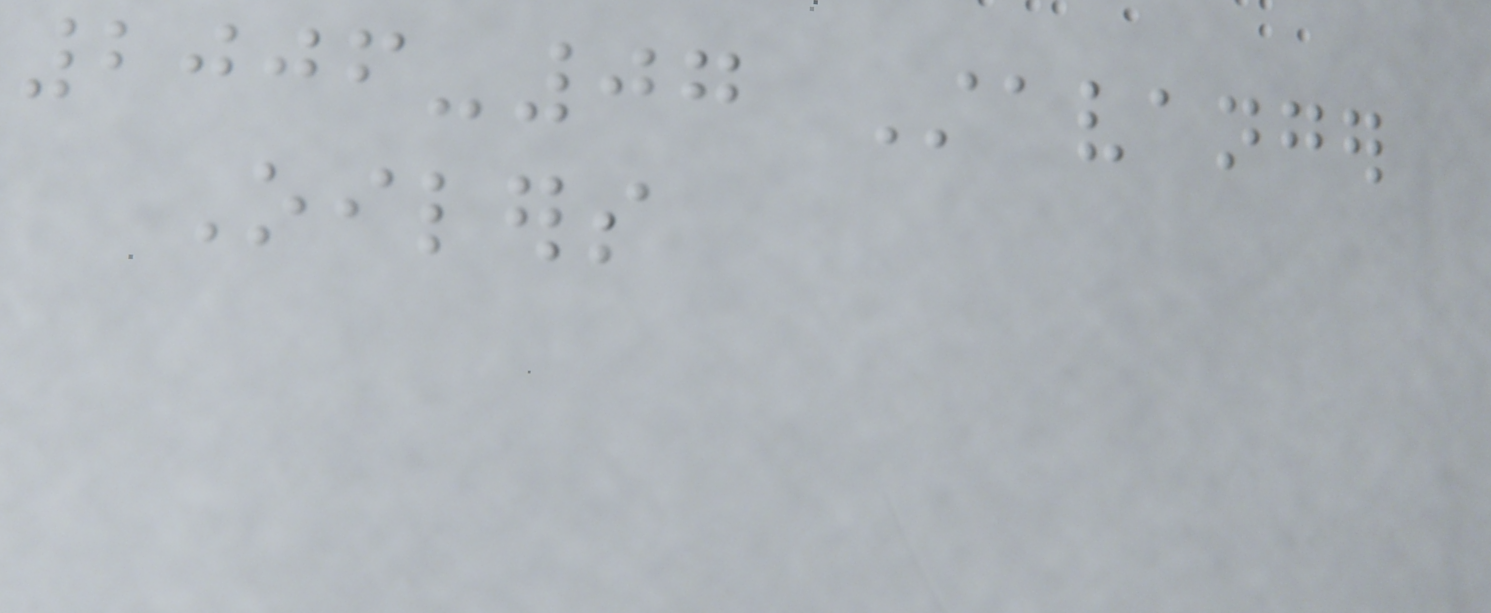2006-07 Stavanger
Oilers
